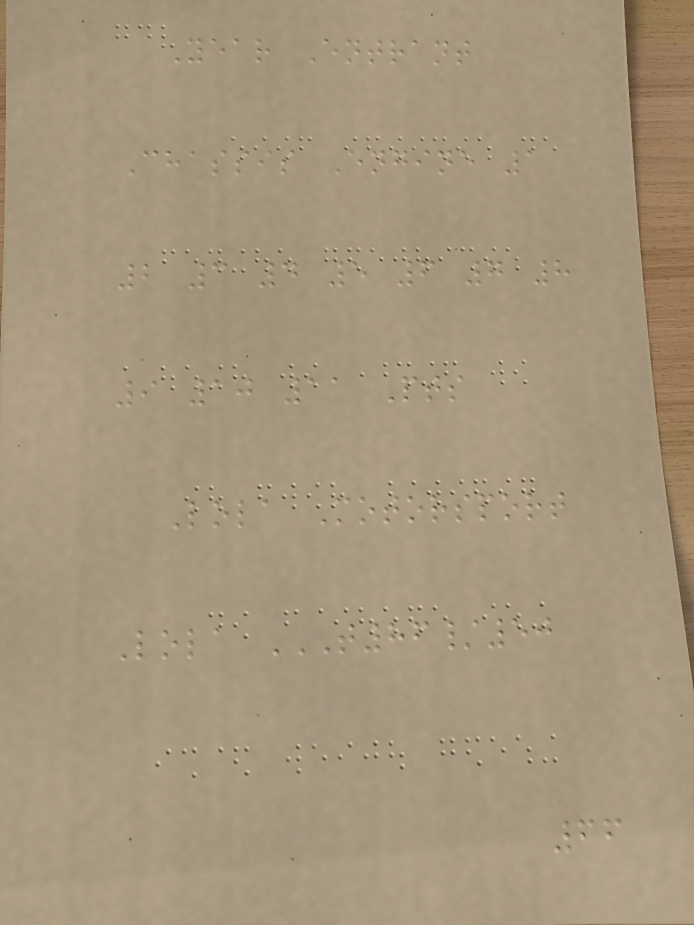Year Entrant
Chassis Engine 1
2 3 4 5 6 7 8
9 10 11 Pts
Lola Motorsport
Lola T86/50
66
